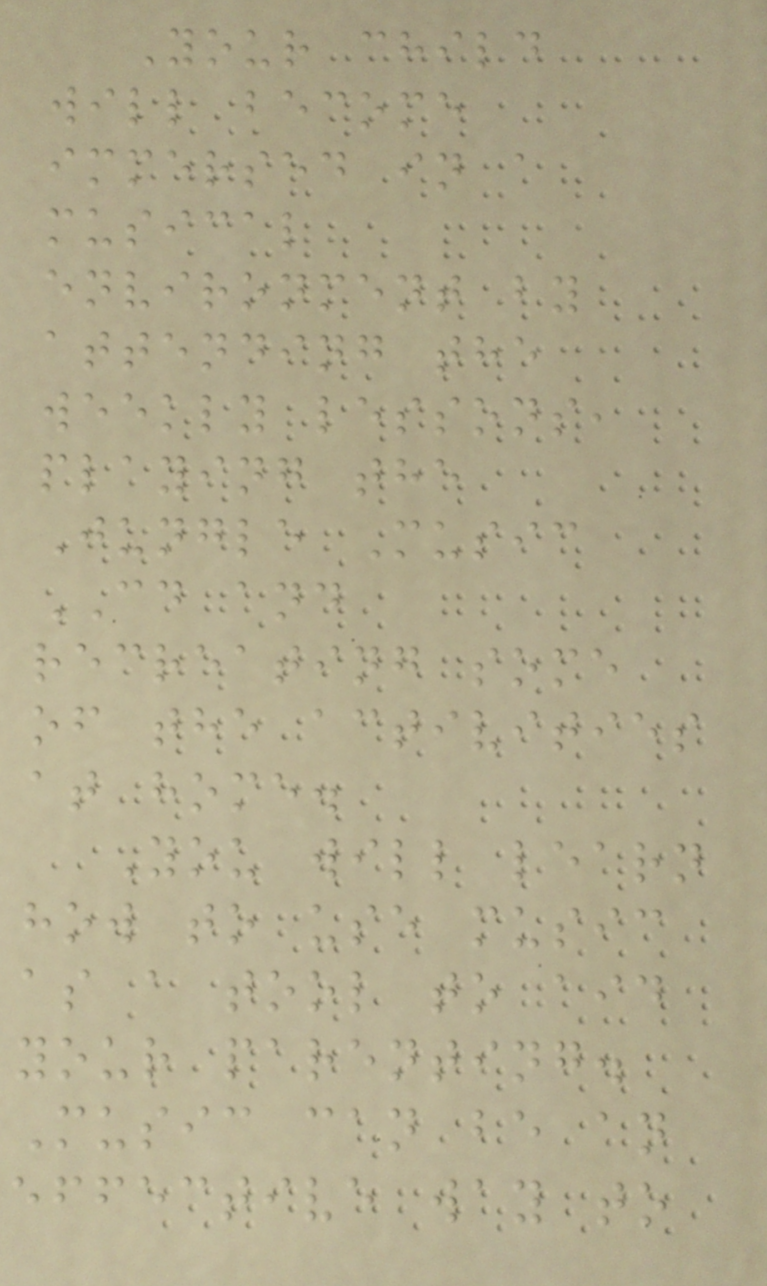Your child
will become
immersed in a
musical
environment by
attending the
weekly lessons,
playing the
Jungle Music
CD and
recreating some
of the activities
at home.
You will learn
how to use music
as a tool to aid
your parenting.
Music can be an
effective way to
